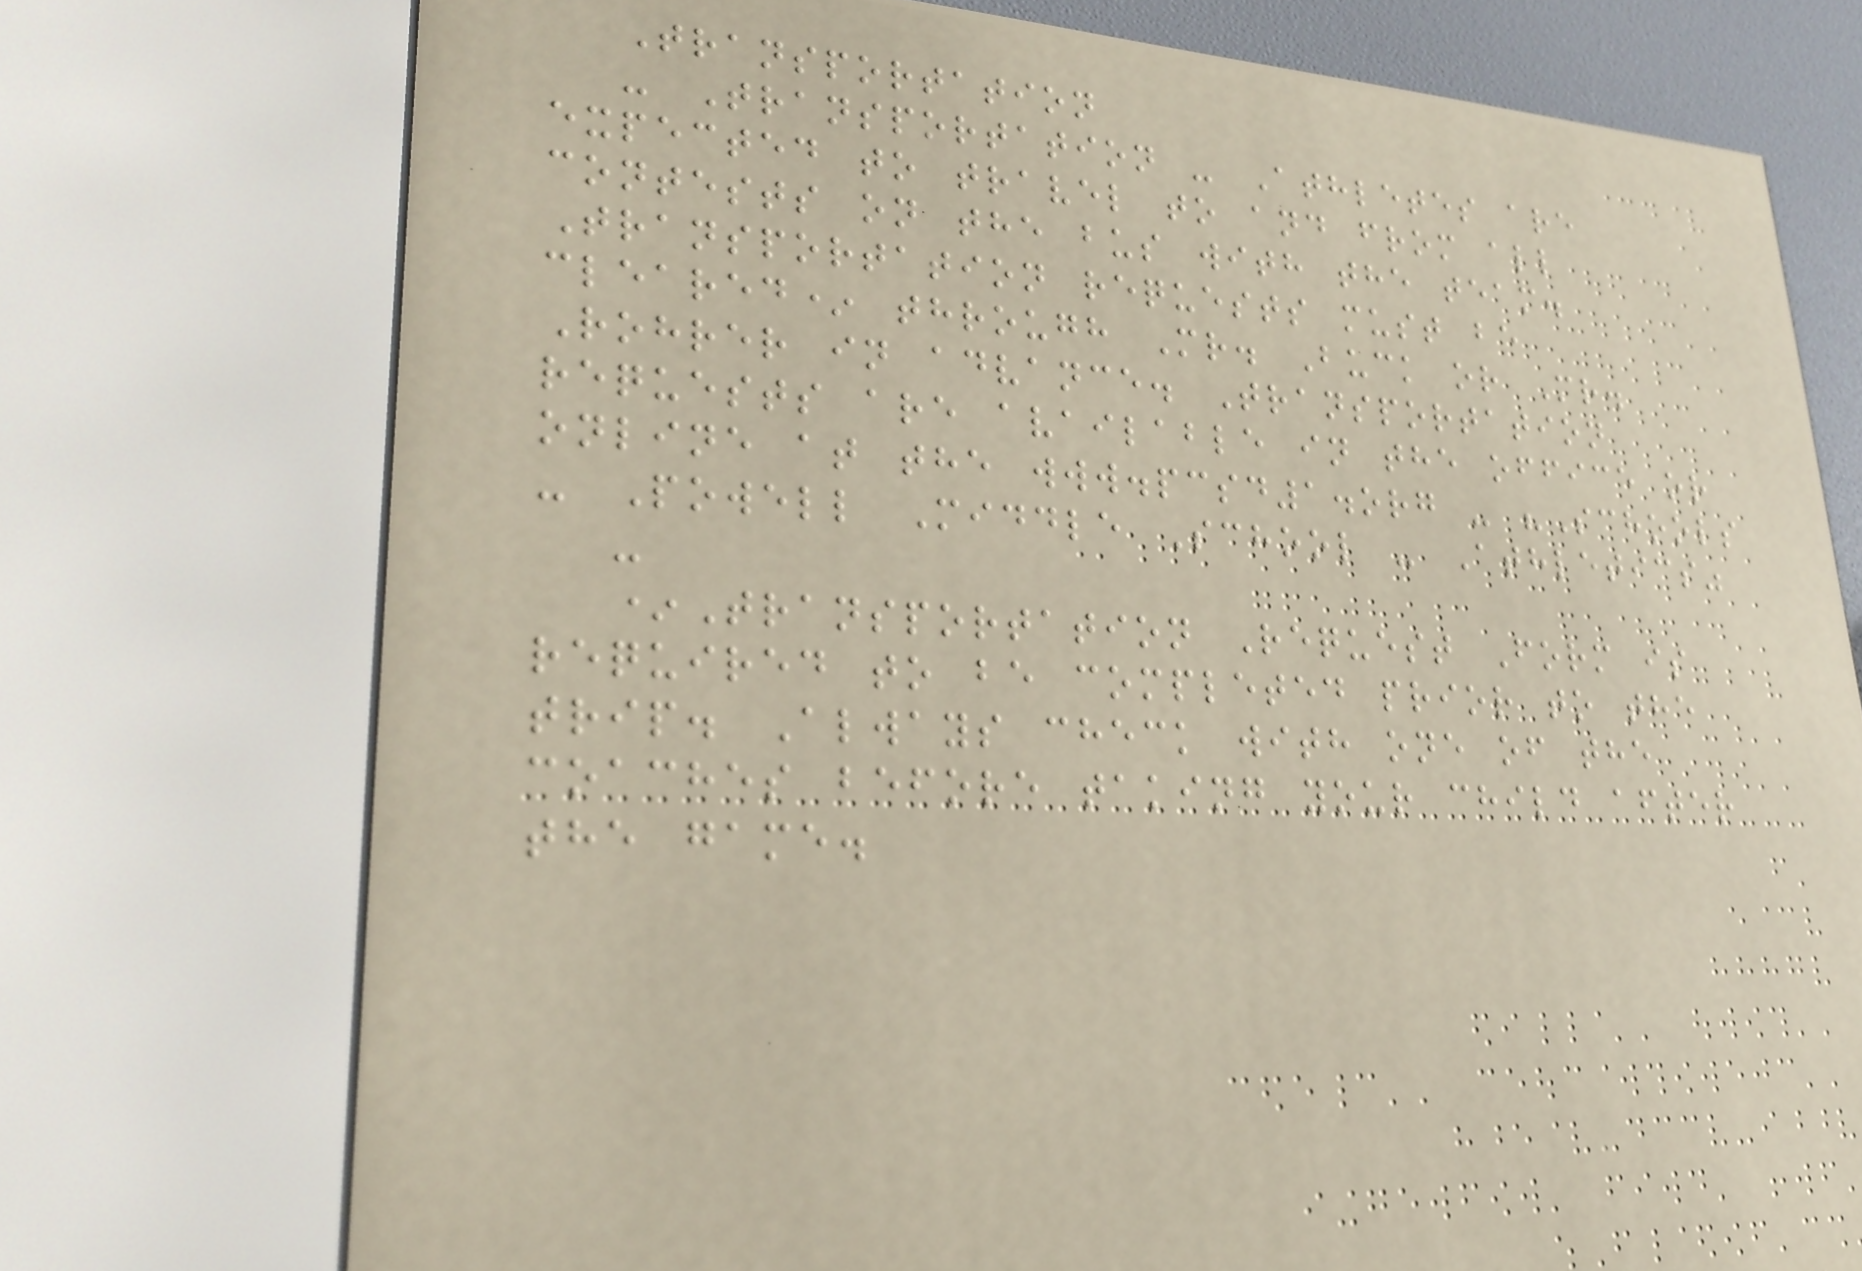Transportation
- Transportation - Athletes are
expected to travel to and from all
contests on the bus with the team.
Transportation requests must be
cleared* through Mr. Buck or Mr.
Rohrer in advance. Transportation
requests are available in the office or
online at the www.pcsd1.org - "Schools
- Powell Middle School - Athletics"
-
*Transportation Request Form is
required to be completed prior to the
trip. Always check with one of the
coaches before taking your child after
the game.
